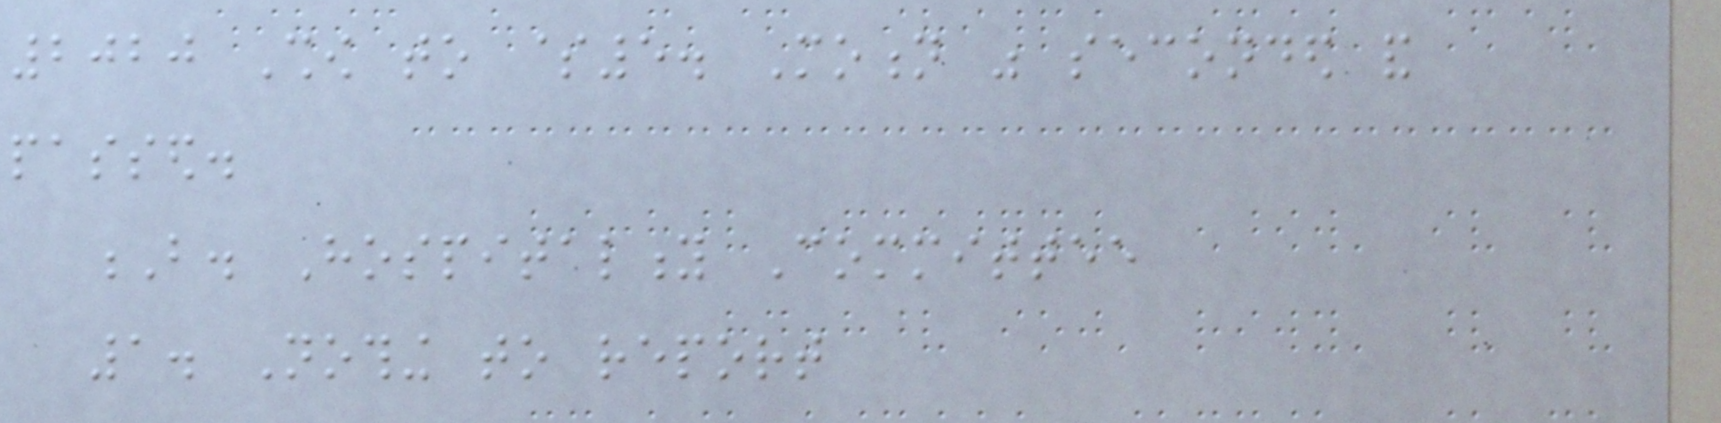2020 Show to $5. Motion was seconded and
passed.
B. Hospitality Committee
1. Nothing to report
